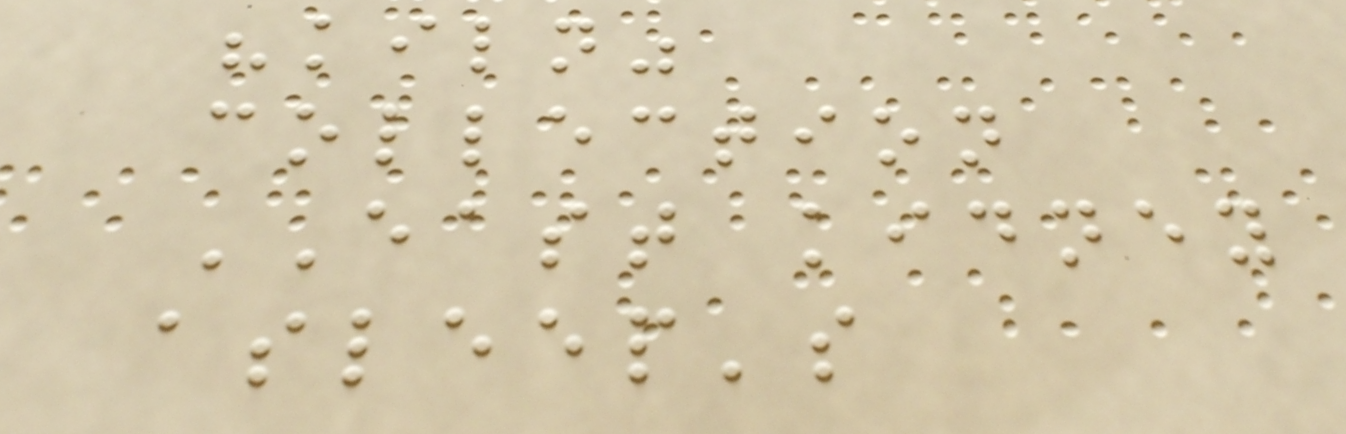"kiln"
collection
EAST kidney
asleep's
